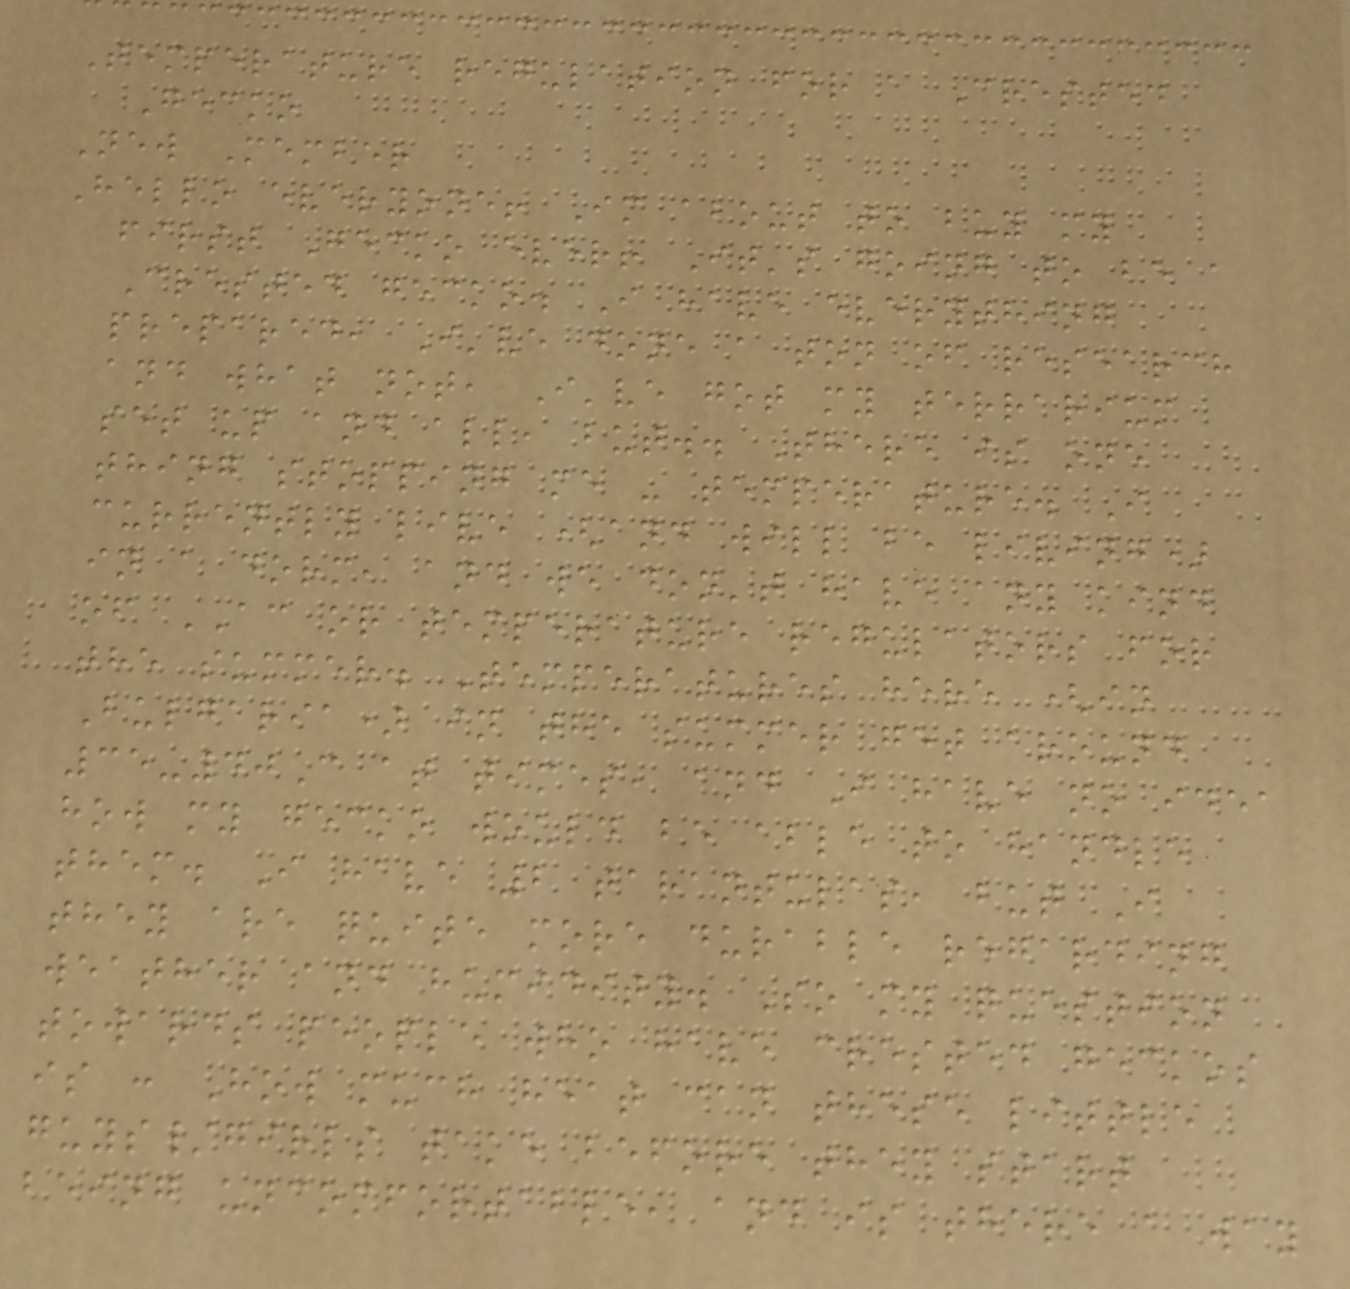Temperature regulation for a Crested
Gecko
New Member
Hello everyone! Im about to buy my
first Gecko ever! It's going to be a
Crested gecko. I have everything
prepared, I've done a ton of research
and what not, I've got my terrarium
set up and all, but.. There is one
thing stopping me - temperature. I
currently live (and will be living)
in a dorm, and we don't have any kind
of AC or temperature regulators for
the summer. Temperatures here (in
Bulgaria) in the summer get around
35-40C at times, and I have no idea
how my gecko would be able to handle
them. I have 2 tarantulas, but I
they are quite more durable regarding
weather and humidity. So my question
towards people who have crested geckos
is : How much heat can these little
guys/girls take before they start
being uncomfortable, and is there a way
